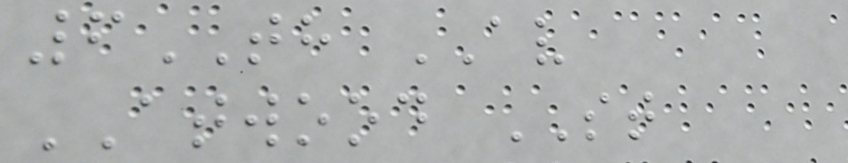6TH AV
ATWOOD ST
